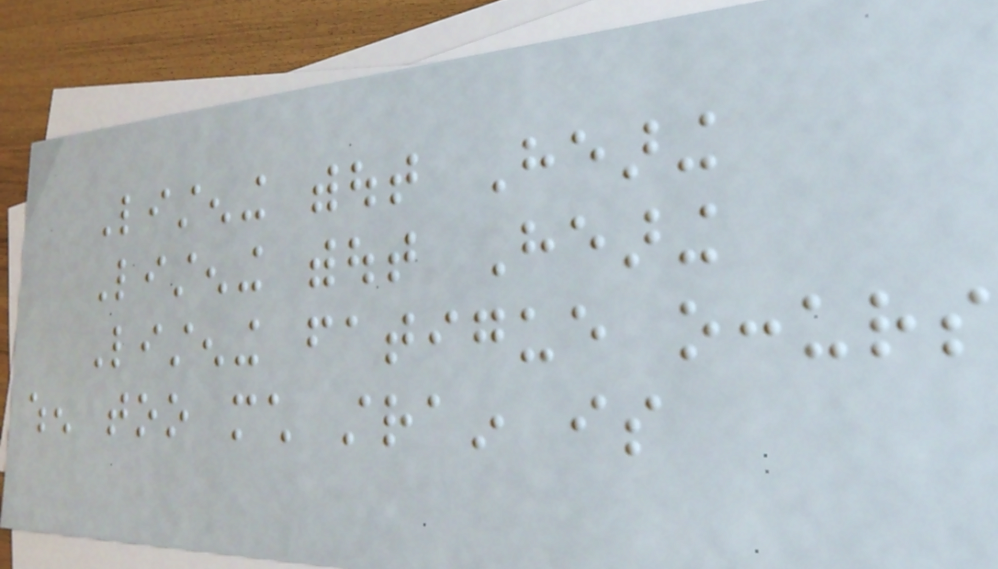Listening without Hearing
Listening without Hearing
Listening fatigue occurs
when too much strain is
